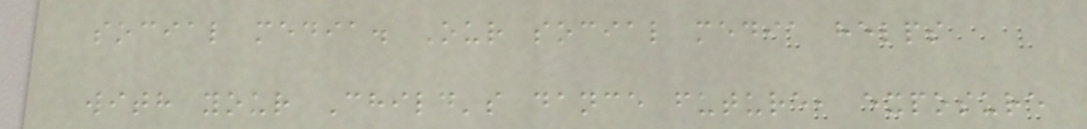social media. Our social media helps
with your Child's dance future, exposure
